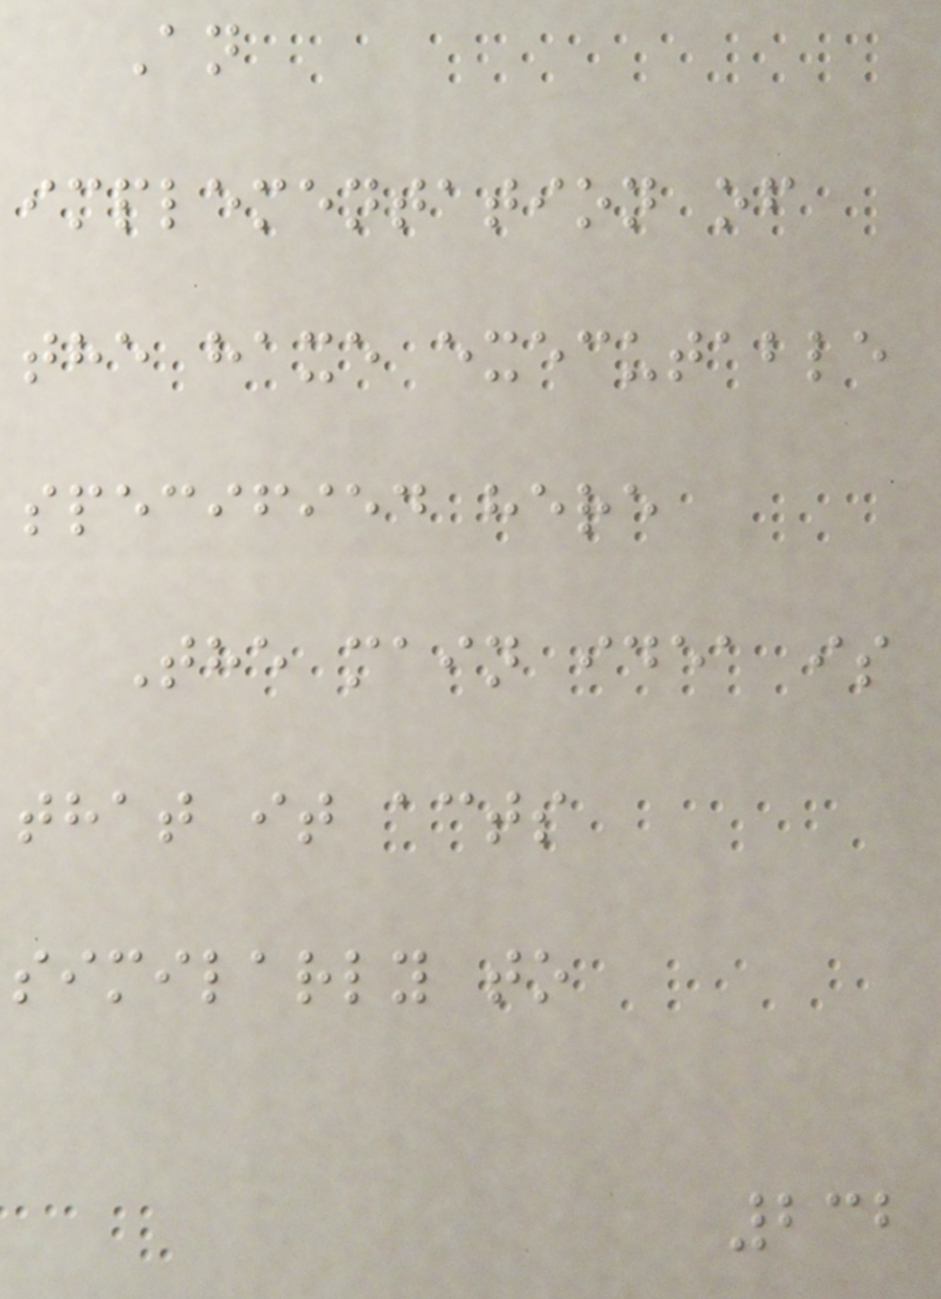An
implementation of
the haxe executable
specified here
The main idea is
that it acts
similarly to
232
